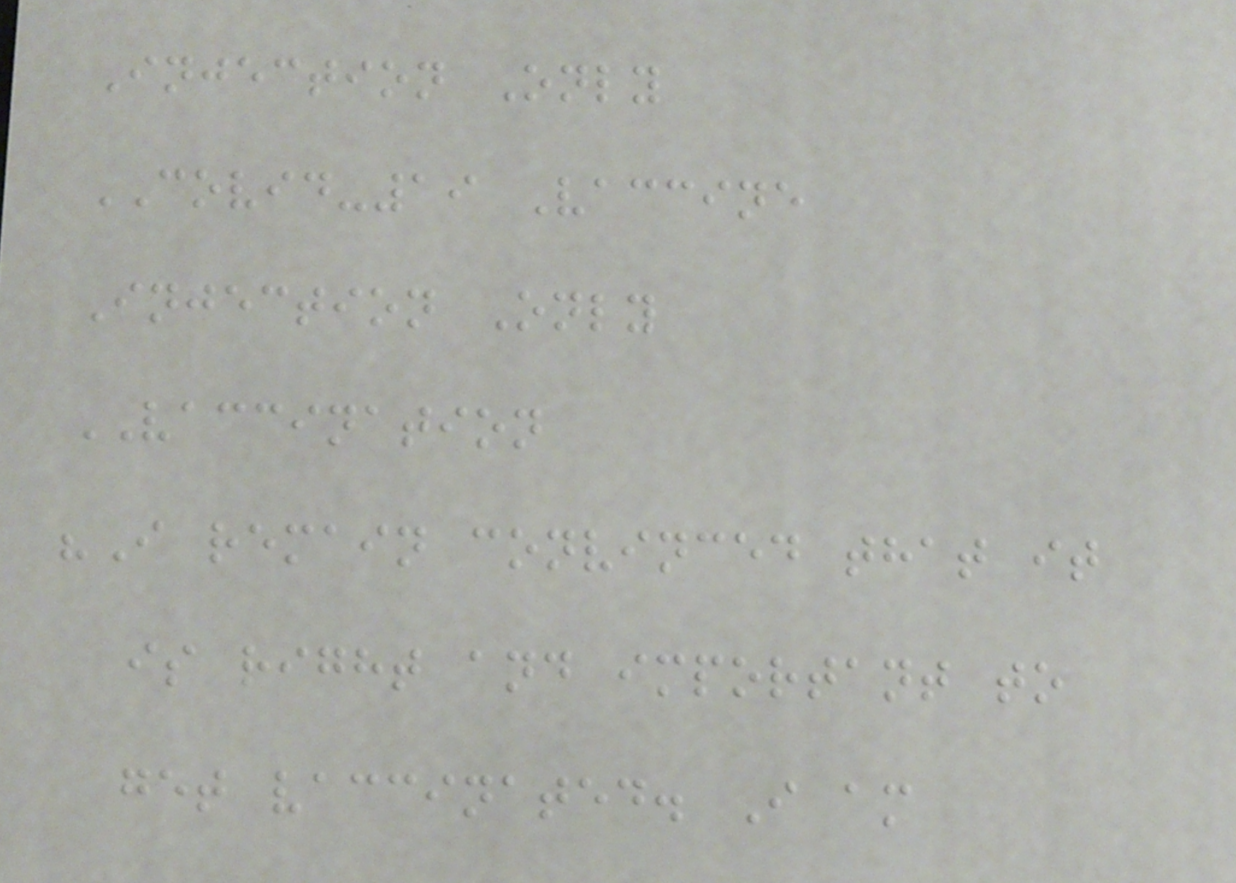Injection Only
COVID-19 Vaccine
Injection Only
VACCINATION
"I remain convinced that it
is right and important to
get vaccinated. I am
